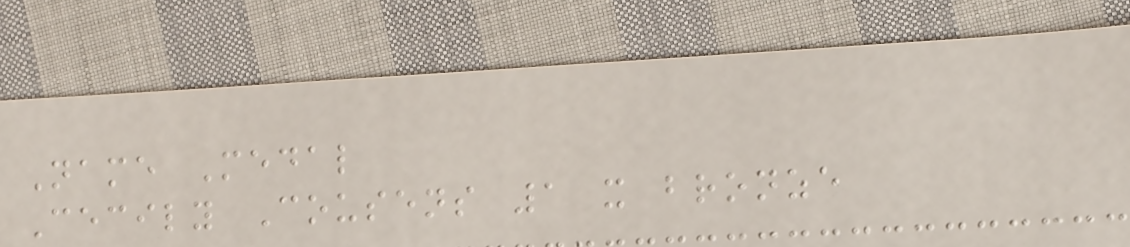Name Medal
Cecily Cousens 1 x bronze
